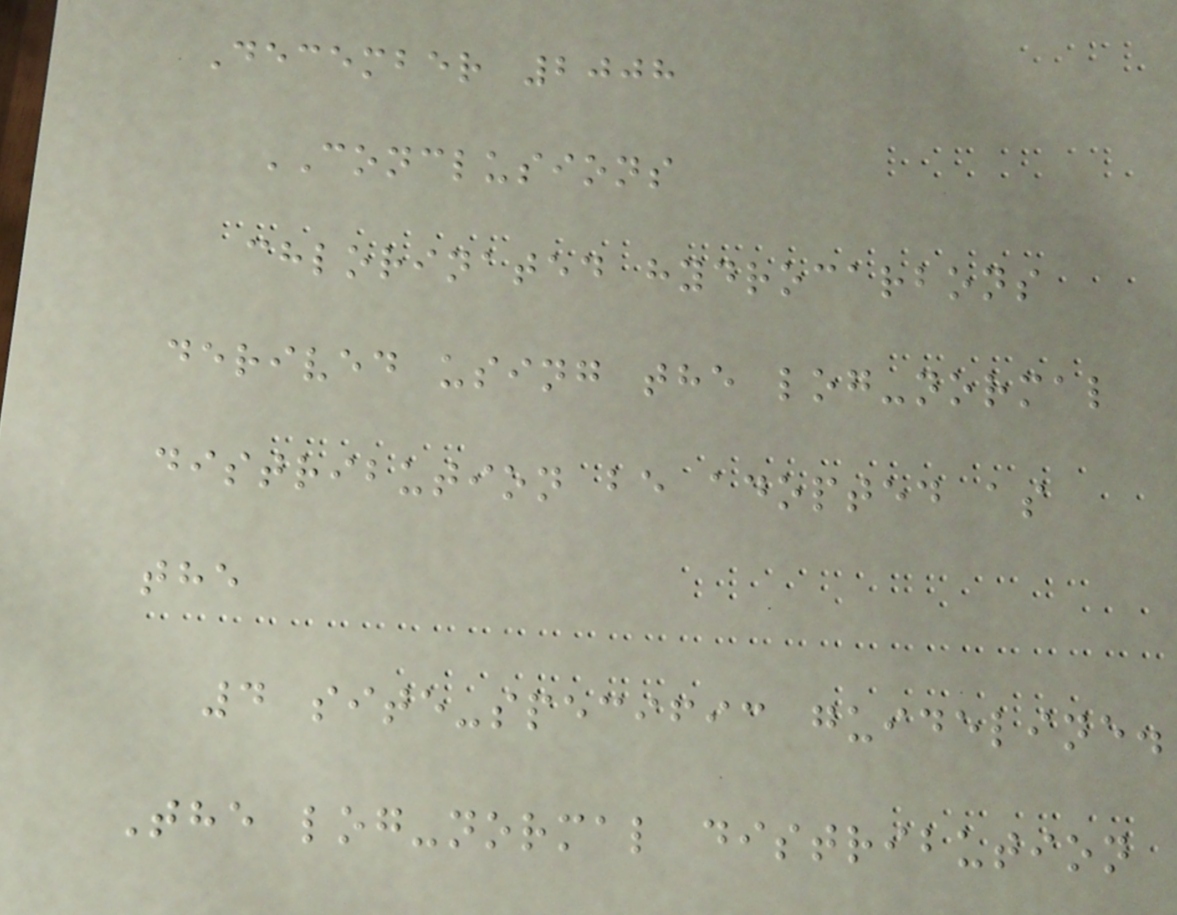December 2008
CONCLUSIONS
chlorinated hydrocarbons
derived using the log-normal
distribution be adopted as
the
4 site-specific guideline.
The log-normal distribution
